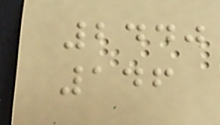2440
146
